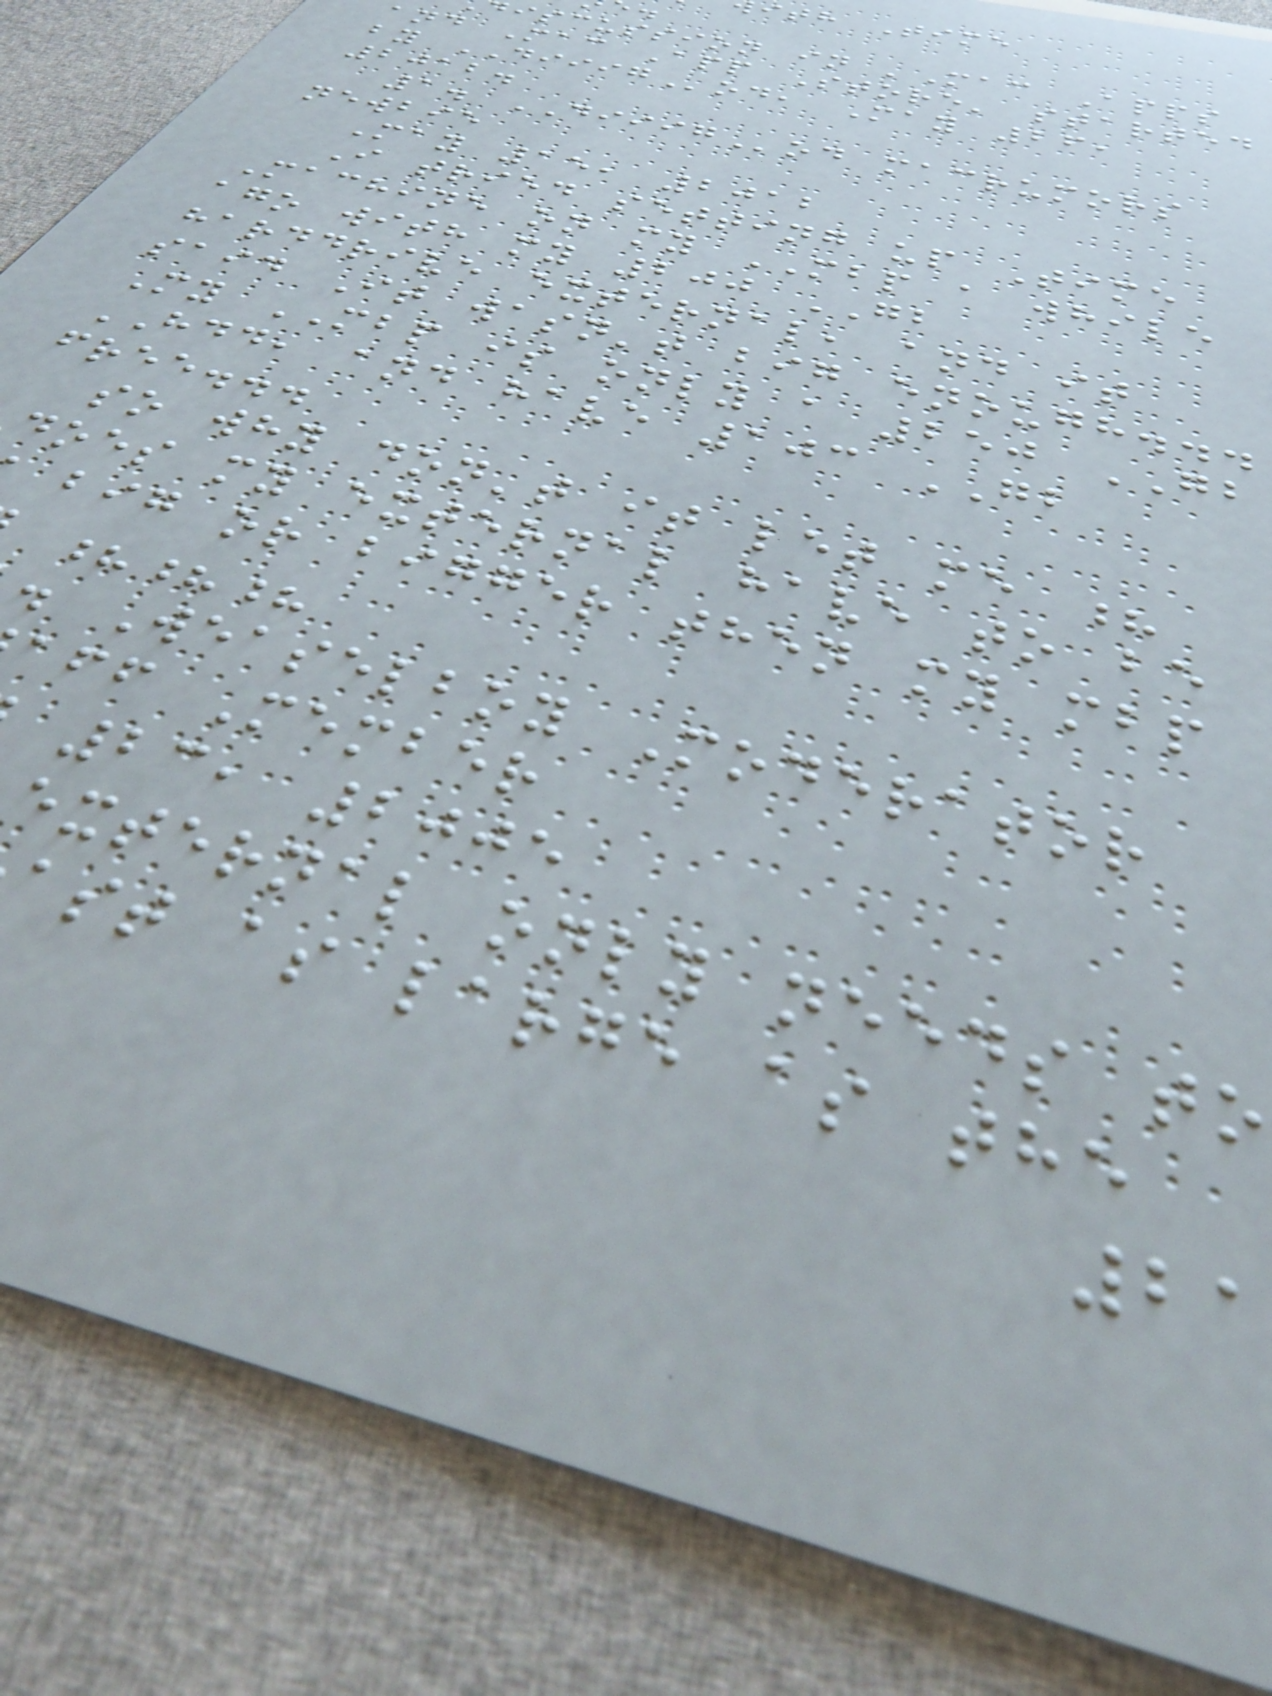ith Time
iscussion in 'Mac Apps
and Mac App Store' started
by DIIIGod, May 26,
2012.
1. DIIIGod macrumors
newbie
May 15, 2012
I tried setting up Time
Machine on my MBP a while
ago with my 200 GB
harddrive external, and it
said It wasn't big enough...
My MBP is only a 250 GB
HDD, and have 103 GB
free...
so why don't it let me ?
does my external have to be
big or bigger then my mbp
???
. Weaselboy Moderator
aff Member
23, 2005
external only needs to
ast as large as the
